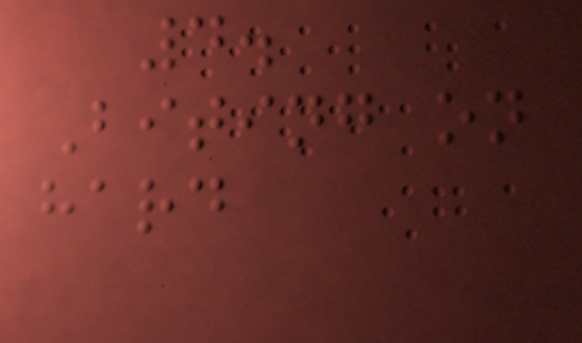4.
Biting on
hard
